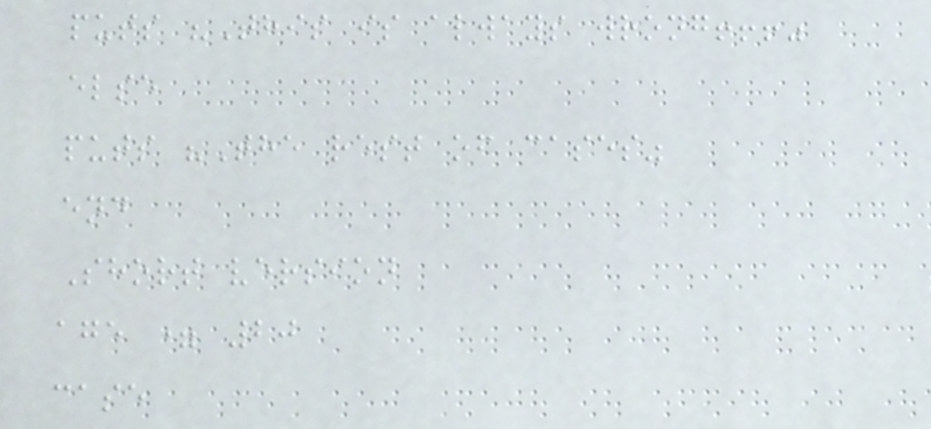puts "This is always wrong!!!"
else
puts "The rest of cases"
end
Short version
age = 20
case
